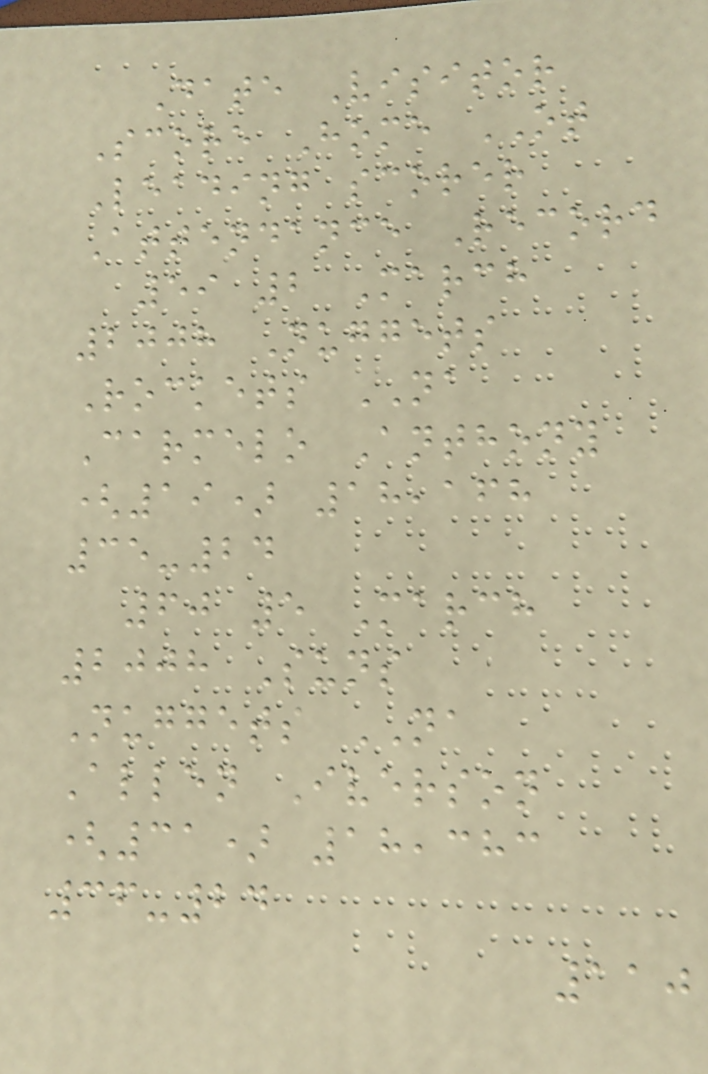Date Visitor
Score Home OT
Leading scorer
Attendance Record
59 2 March
2008 Nuggets
Rockets NA
Carmelo Anthony
(19) 18,168
35-24
60 5 March
2008 Suns
Nuggets NA
Allen Iverson
(31) 18,383
36-24
110
